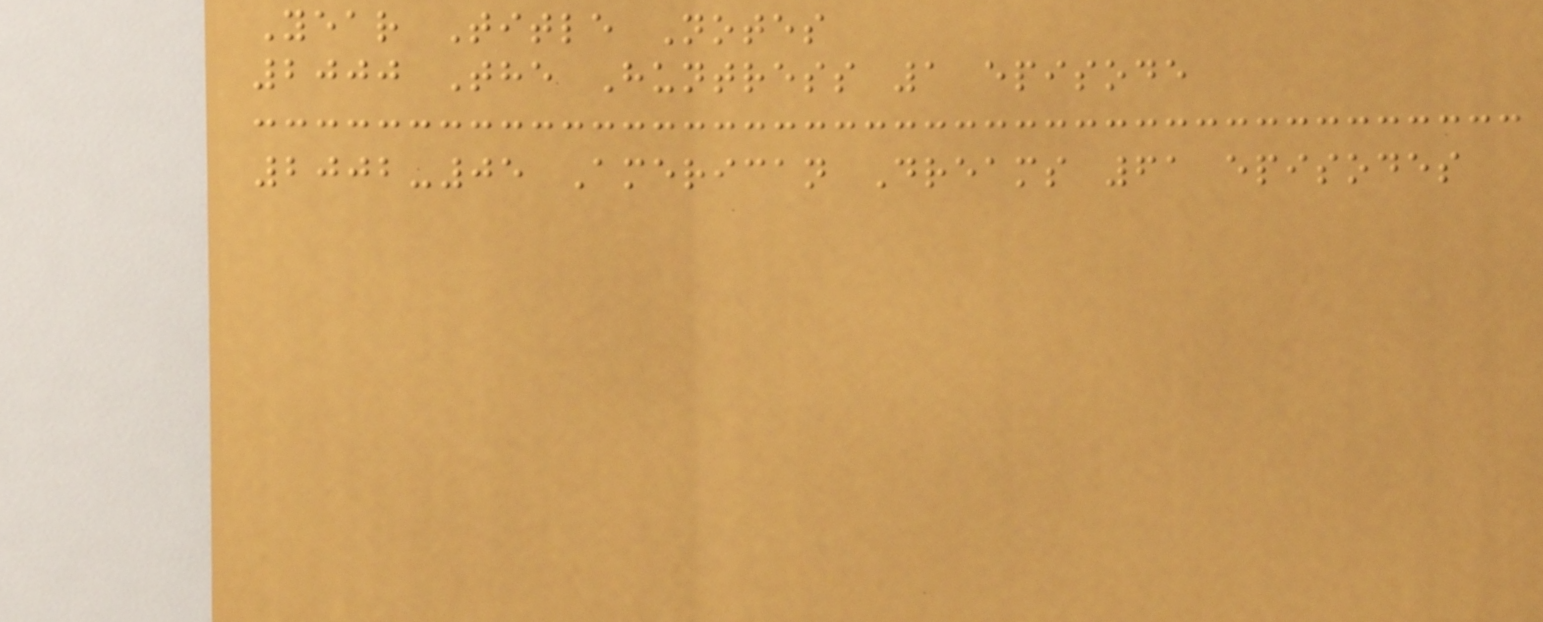Year Title Notes
2000 The Huntress 1 episode
2002-05 American Dreams 61 episodes
